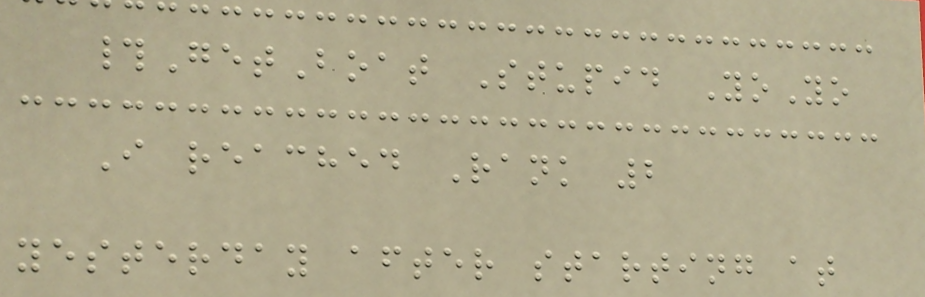#GetBoat Stupid YoYo
I reached Rank 2
yesterday after starting at
